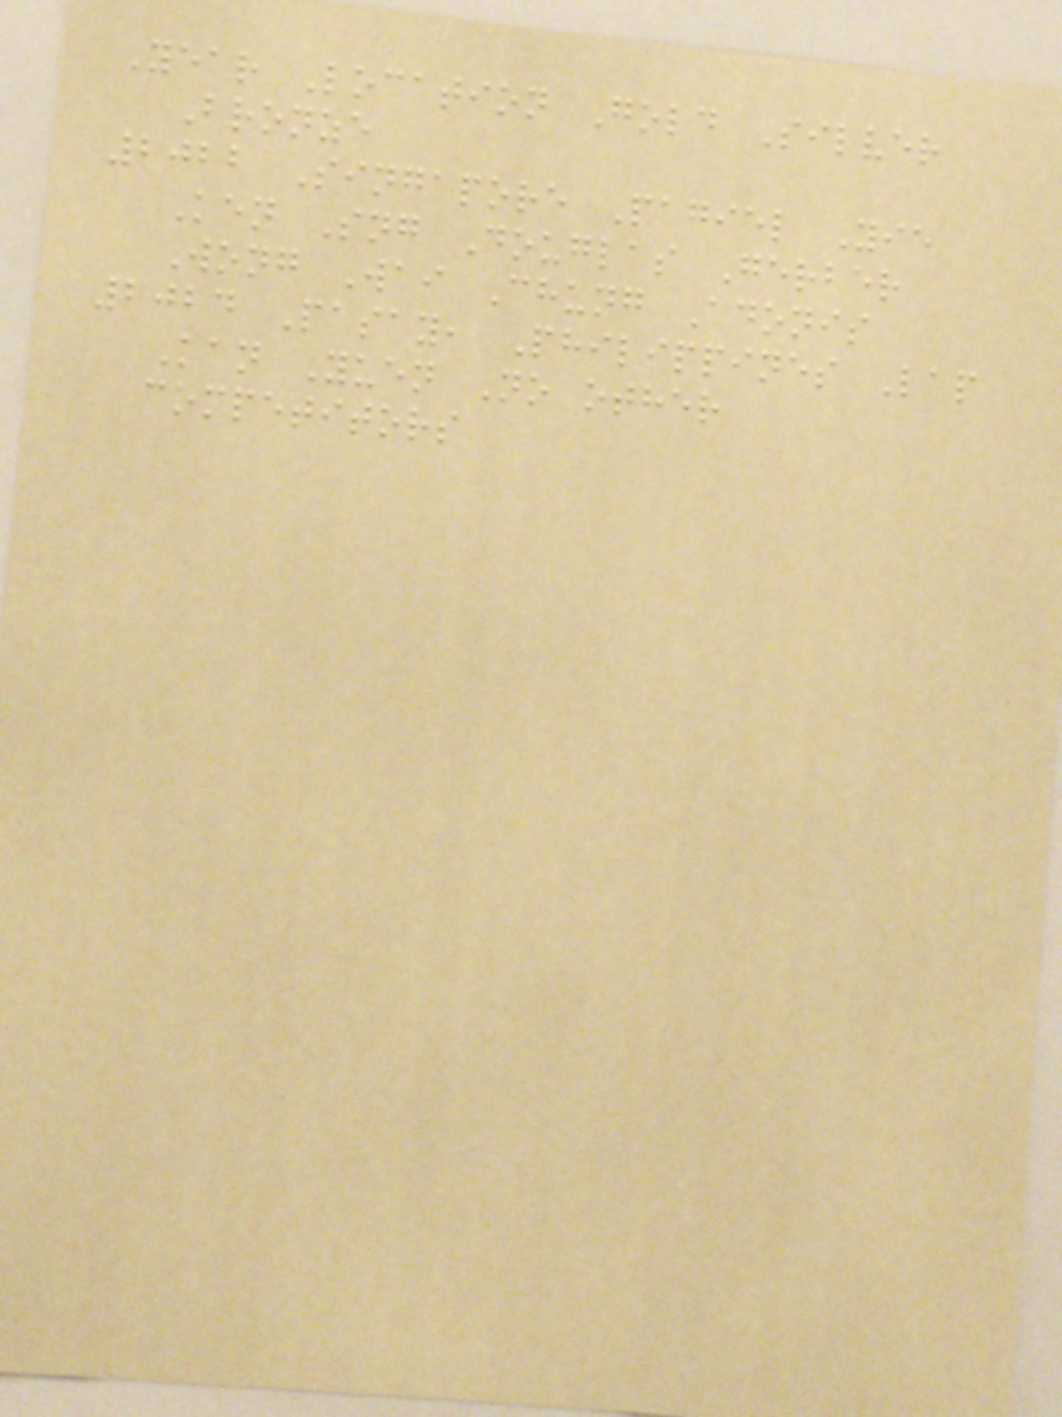Year Location Gold Silver
Bronze
2022 Singapore Pagiel Yie
Ken Sng Douglas Gerber
Wong Wai Chung Adonis
2024 Pasay, Philippines Lap
Kan Yuen No other
competitors
